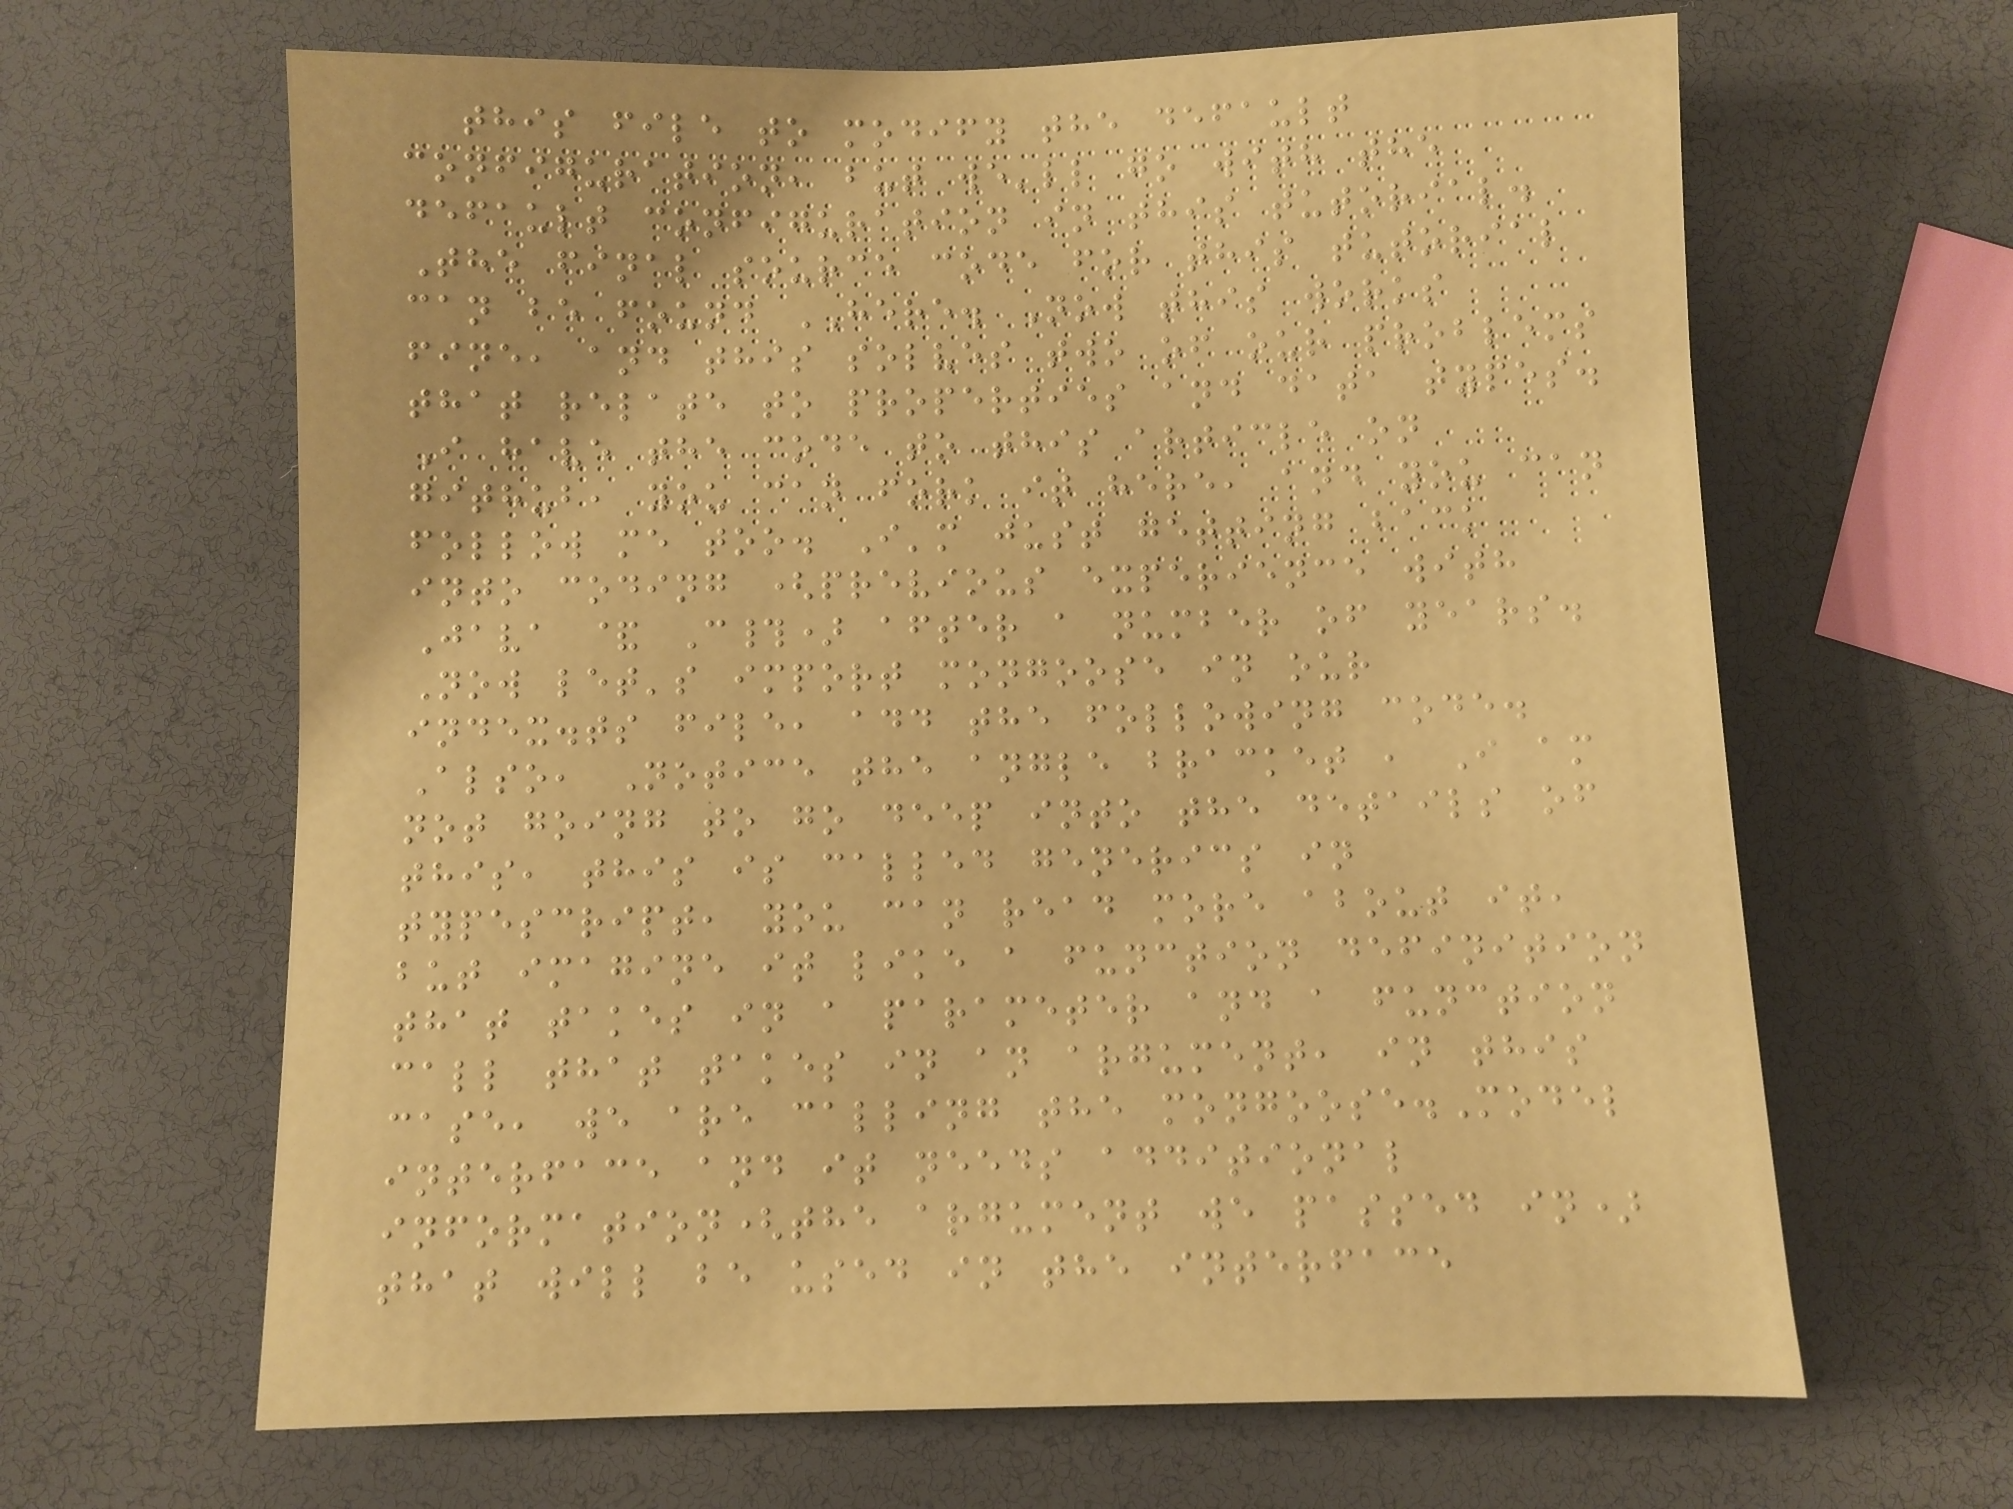this file to modify the default
configuration, but we'll go with the
default configuration in this tutorial.
The final source code for this tutorial
can be found HERE. Now this works
fine, and this solves two of our problems
that relate to properties and data types.
I have the code to this article on
github, you can fork it here, and you can
follow me too. I'm just getting back
into coding (previous experience with
Java & C#) after a number of years.
Now let's import mongoose in our
index.ts file, add the following code.
Also, Notice the angle bracket , I am
not going to go deep into the details of
this, this is called generics in
typescript, you can read more about it,
but imagine it like a function definition
that takes in a parameter and a function
call that takes in an argument, in this
case, we are calling the mongoose.Model
interface and it needs additional
information(the argument we passed in)
that will be used in the interface
